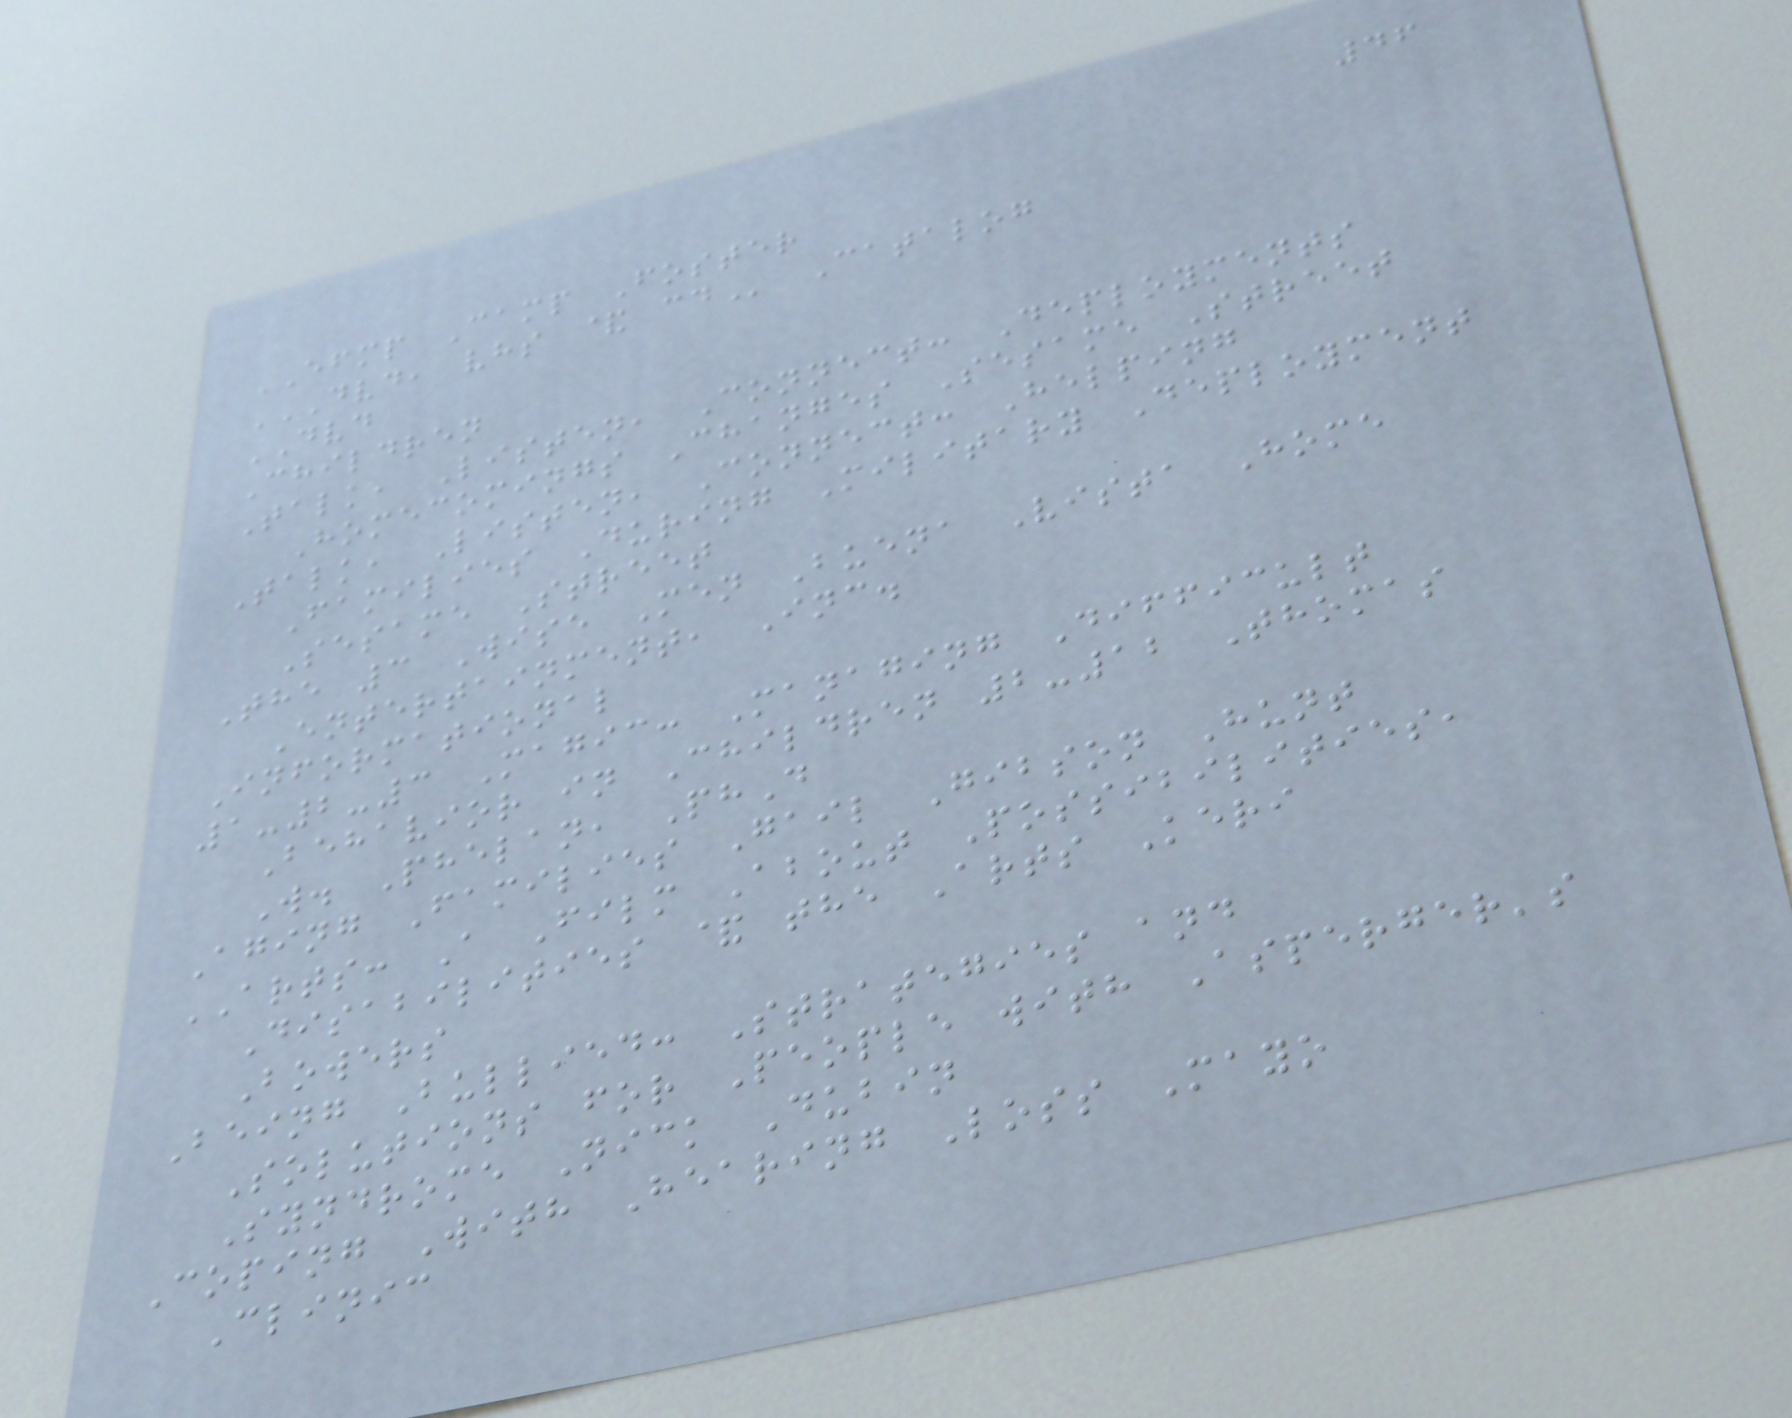46
EFMP Camp Foster
DVD, VHS & CD Catalog
DVD
Children
Talk, Listen, Connect: Deployments
Homecomings Changes Sesame Street
Talk, Listen, Connect: Helping
Families During Military Deployment
Sesame Street
The 3 Wise Men Buena Vista Home
Entertainment, Inc.
Informational
1-2-3 Magic: Managing Difficult
Behavior in Children 2-12 Thomas
W. Phelan, PhD
Aging Families Gail Gibson Hunt
ARTS: A Film About Possibilities,
Disabilities & the Arts Keri
Bowers
Being Bullied: Strategies and
Solutions for People with Asperger's
Syndrome Nick Dubin
Coping With Hearing Loss Mayo
Clinic
